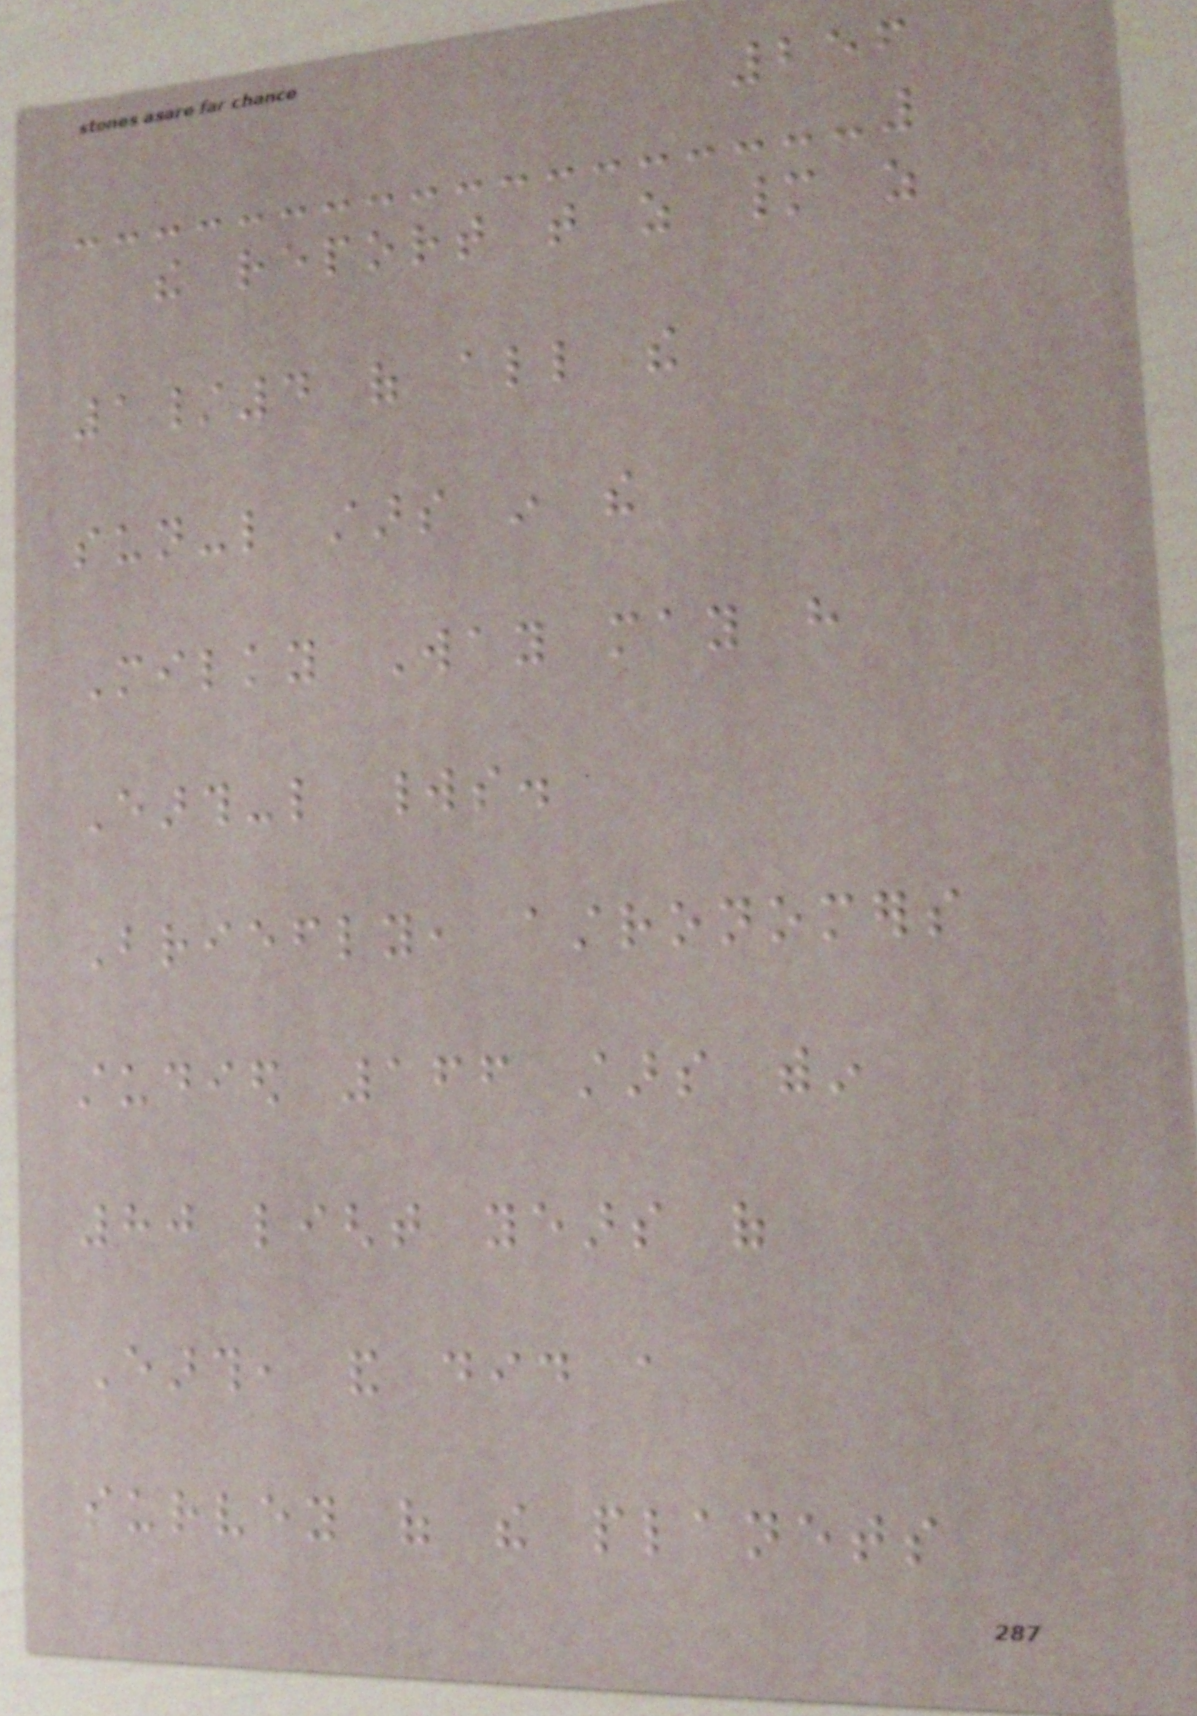256
the report that as many as
1/4 of all the
sun-like stars in the
Milky Way may have
Earth-like worlds.
Briefly, astronomers
studied 166 stars within
80 light years of
Earth, and did a
survey of the planets
